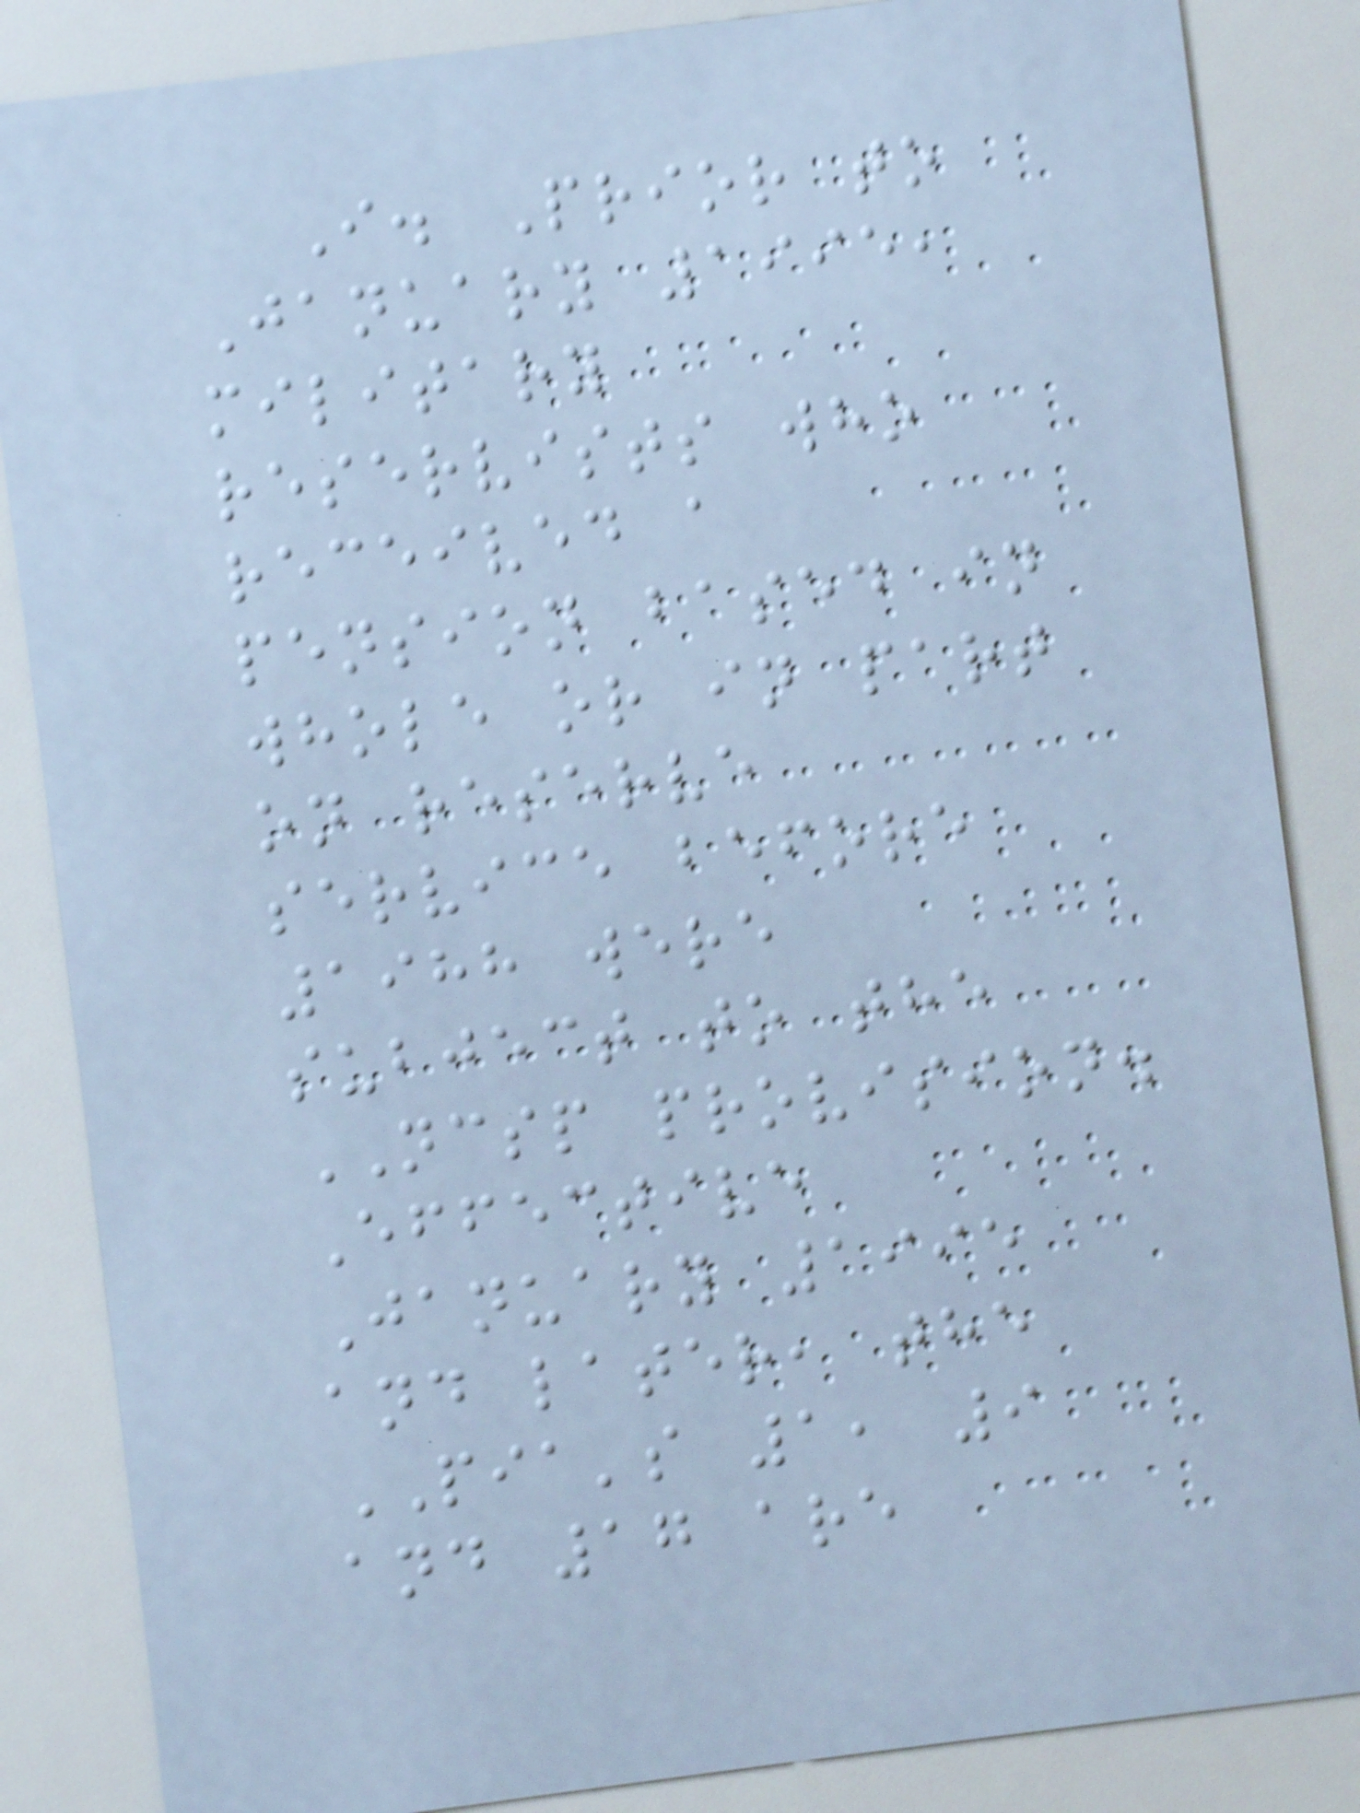I. Prior to
January 1995,
military
reservists who
received a
pension based in
whole or in part
on reserve
service before
1988 were
subject to the
NCSP provision.
Effective
January 1995
and later, the
PIA's 1, 9
and 17 are
